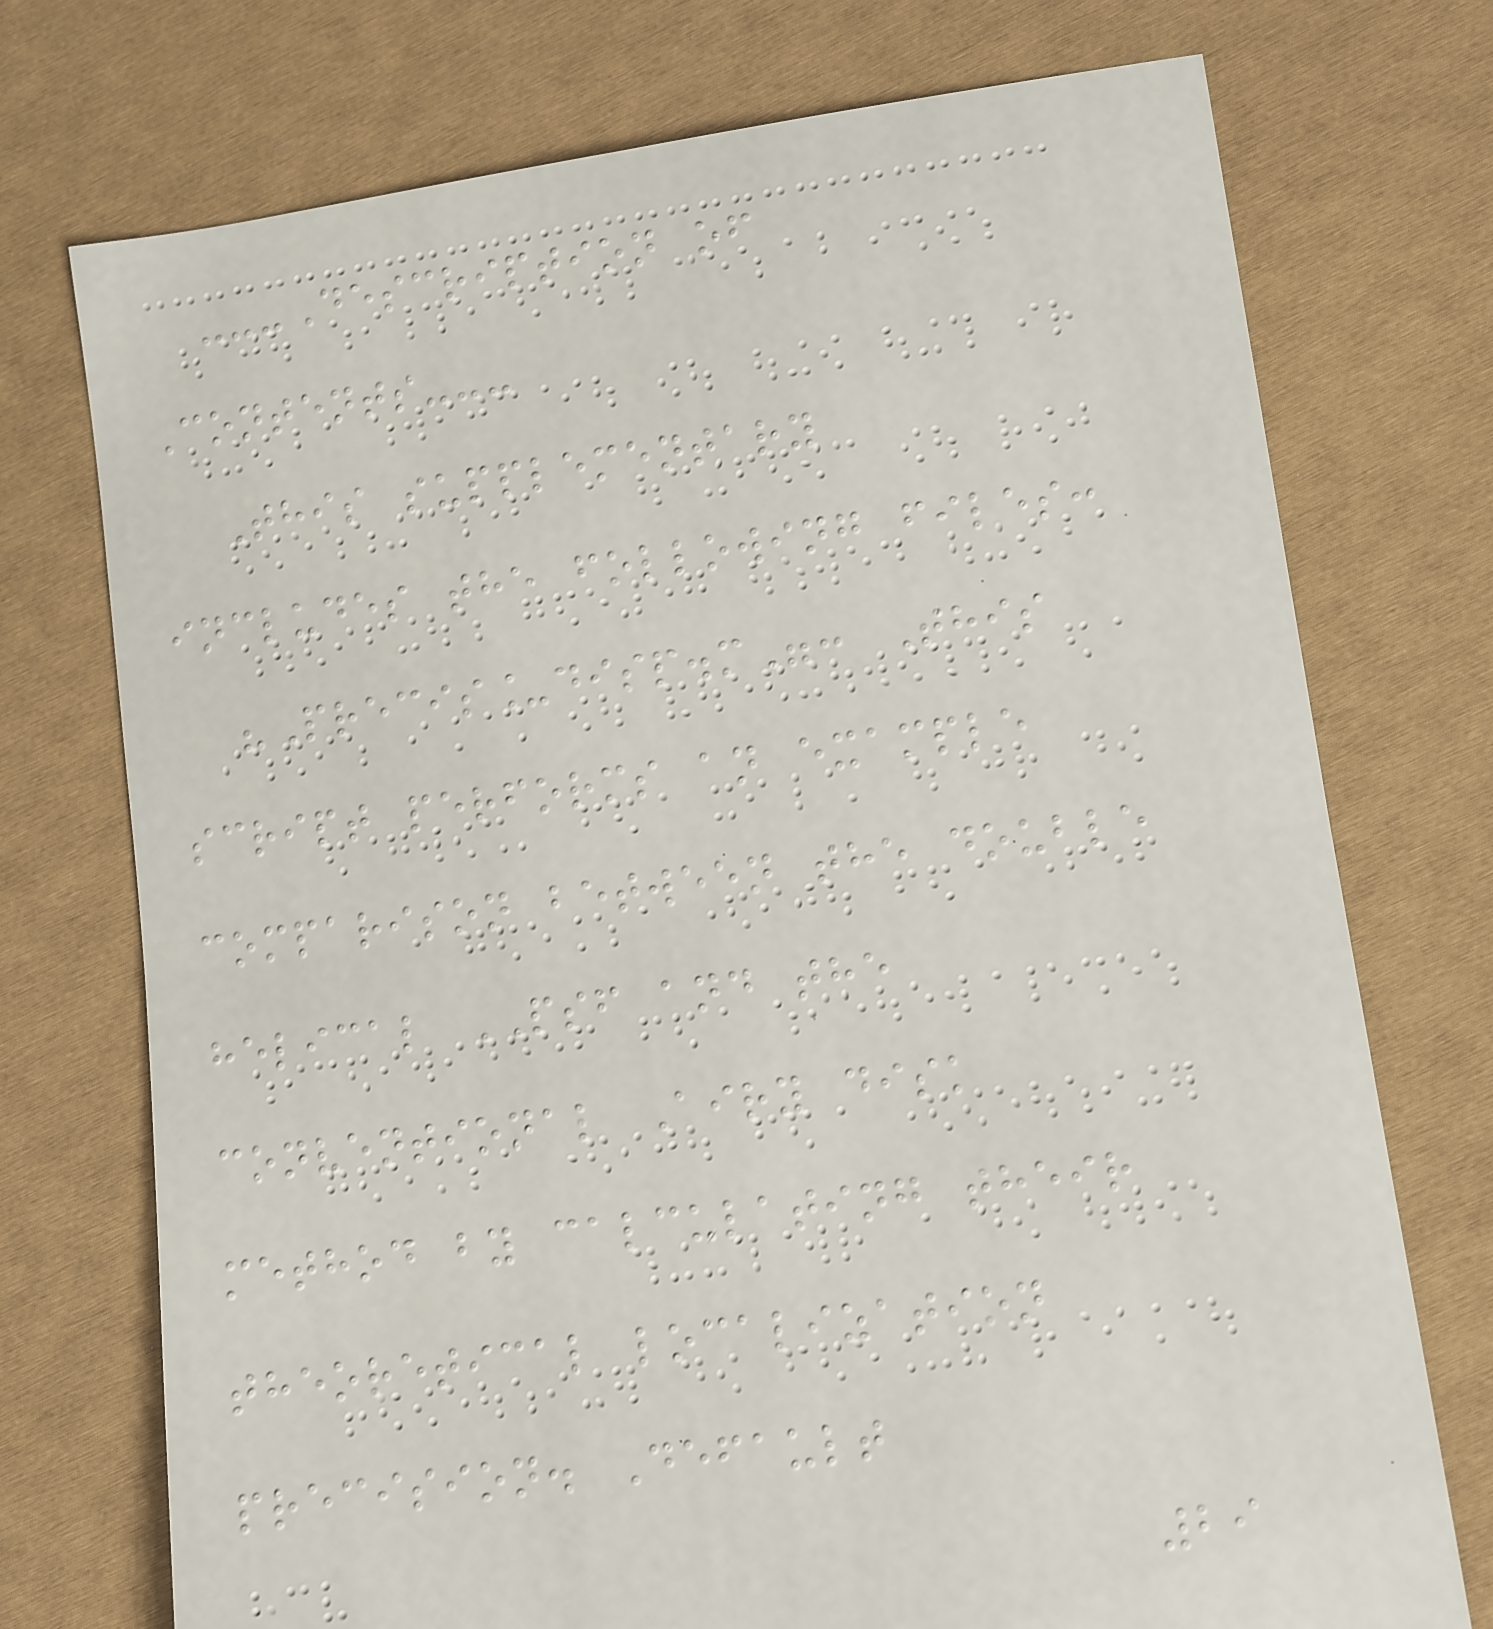---Description of
Contents---
This supplementary
includes the following files:
"Precis_disp.m": This
script performs an example
comparison between the double
helical PSF and the
conventional Airy disk
method by calculating their
theoretical localization
precision. Default
29
